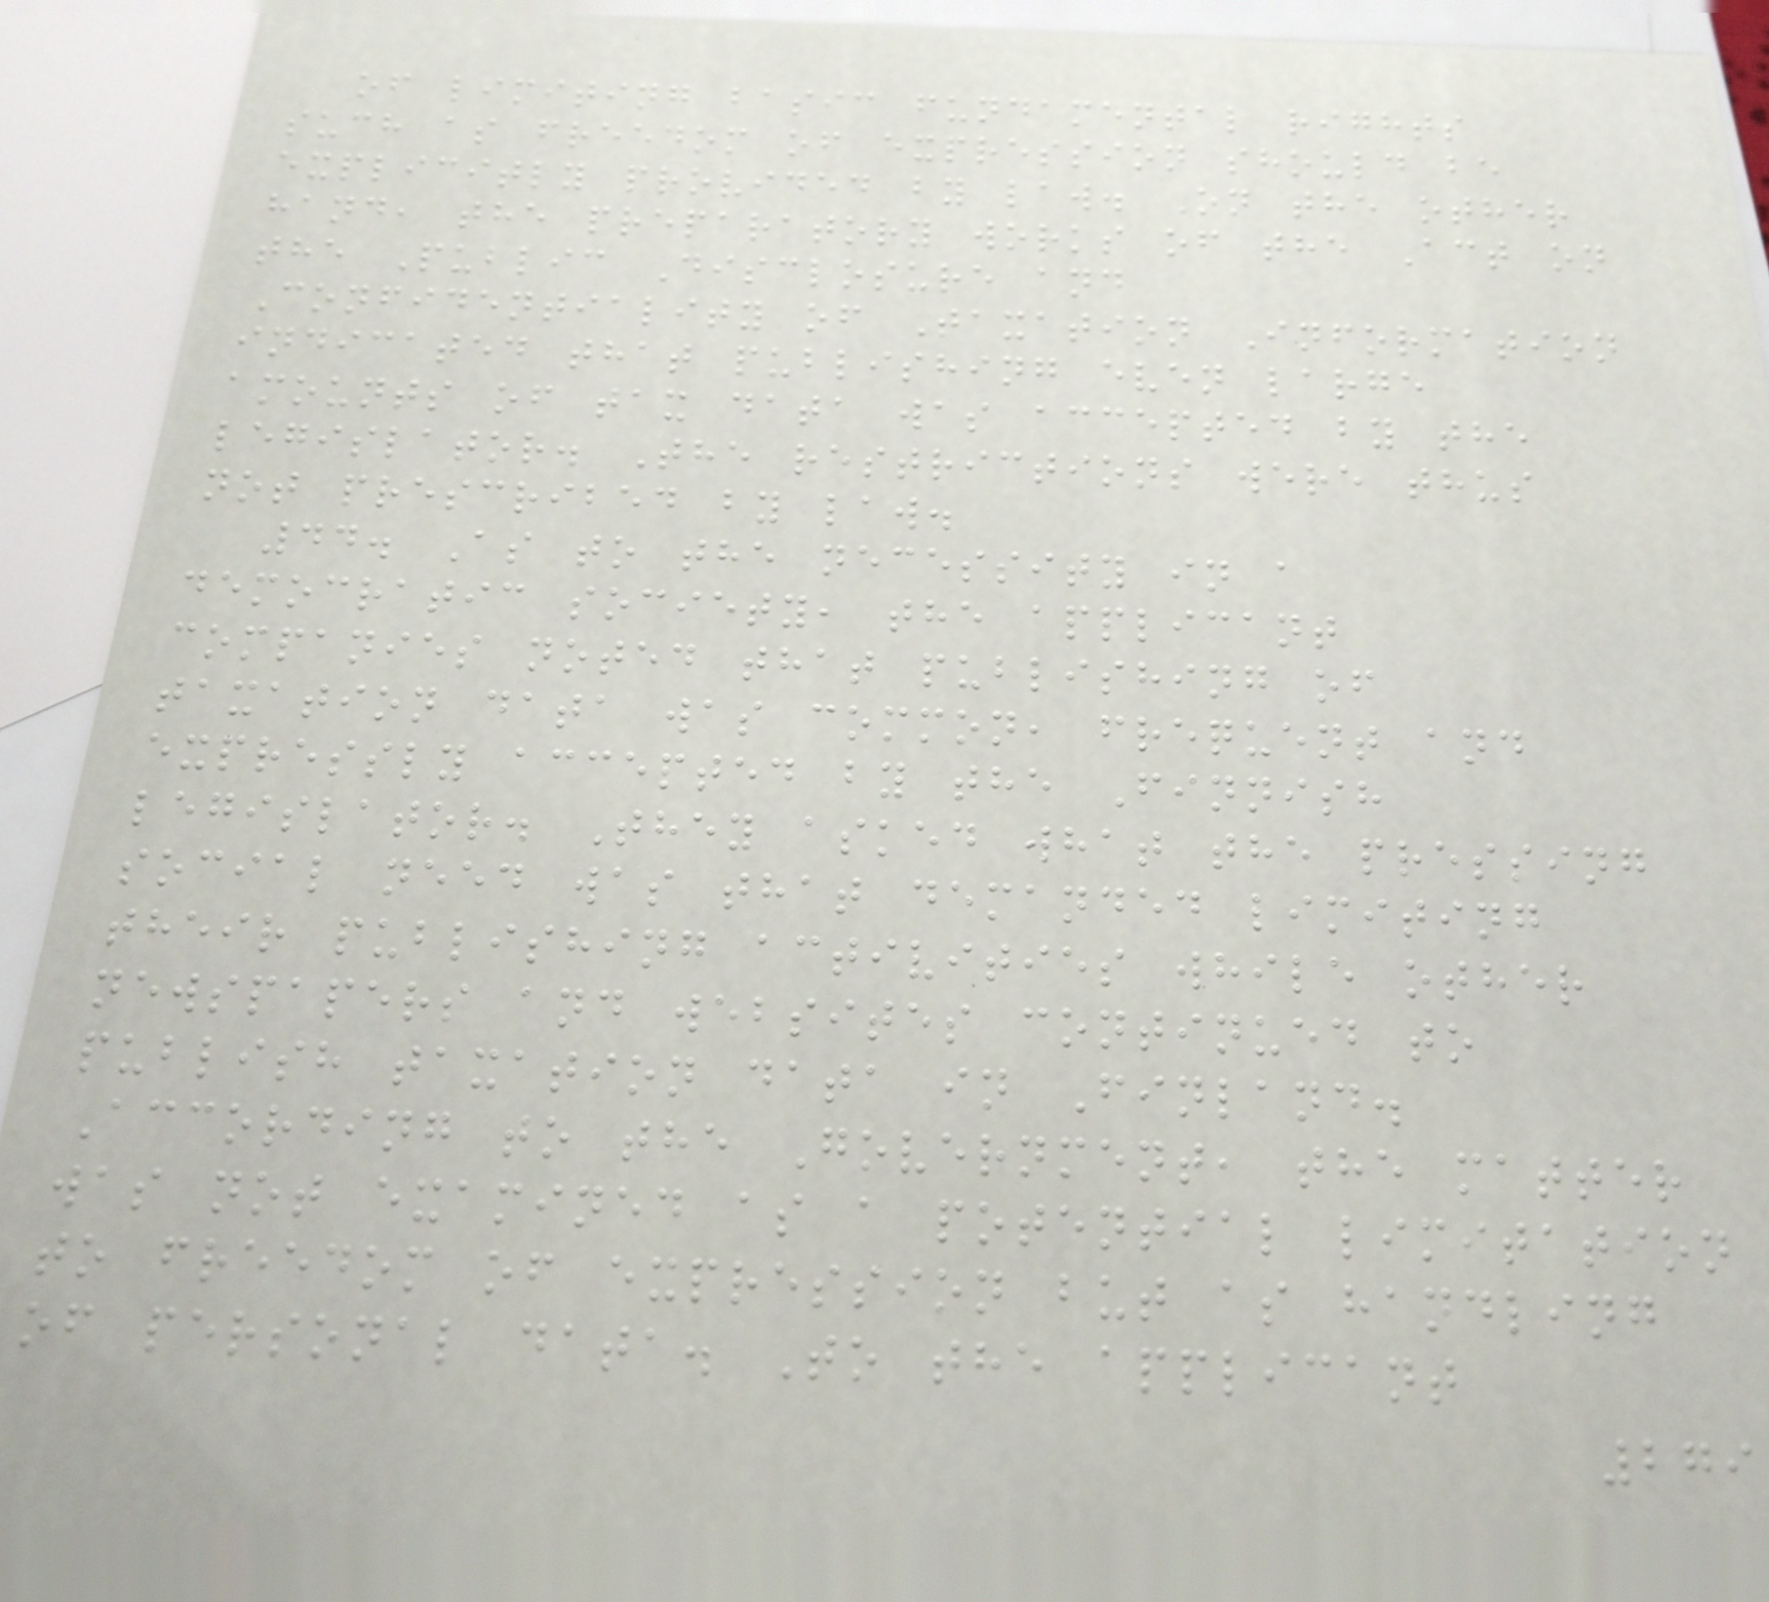of limiting basic fundamental rights
such as freedom of expression should be
explicitly provided by law. On the other
hand, the preparatory works of the Act on
the Public Disclosure and
Confidentiality of Taxation Information
indicated that publishing even large
amounts of tax data was accepted by the
legislator. The restrictions were thus
not prescribed by law.
44. As to the necessity in a
democratic society, the applicant
companies noted that publishing of
taxation data was common, frequent and
expressly accepted by the Finnish
legislator. They asked what the pressing
social need was that demanded limiting
their publishing activities while other
newspapers and websites continued to
publish taxation data in Finland.
According to the Government, the matter
was not examined as a potential limitation
to freedom of expression but as handling
of personal data. To the applicant
279
